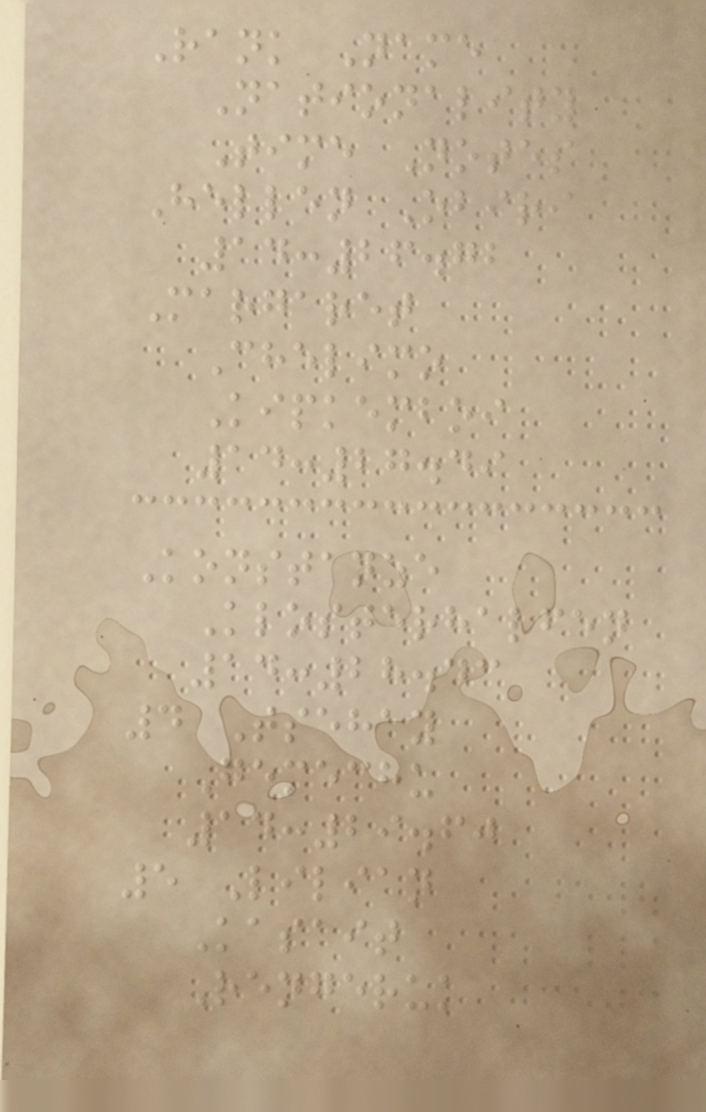Rank Name
Nationality
Time Notes
Hellen Obiri
14:26.72
Margaret
Chelimo
Kipkemboi
14:27.49
Konstanze
Klosterhalfen
14:28.43
4 Tsehay
Gemechu
14:29.60
5 Lilian
Kasait
Rengeruk
